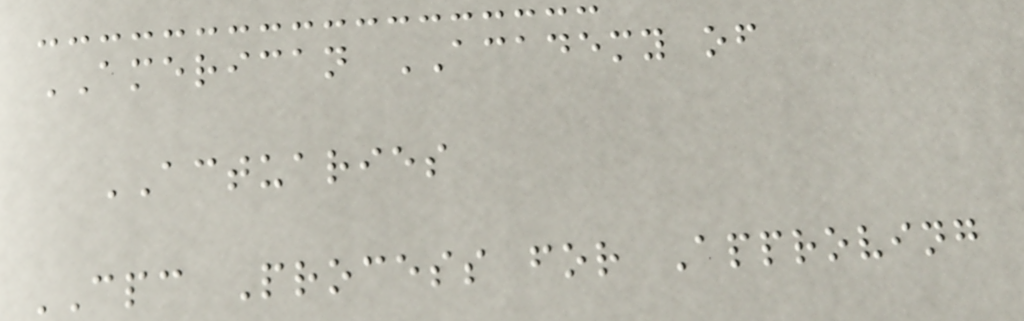AMERICAN ACADEMY of
ACTUARIES
CPC Process for Approving
